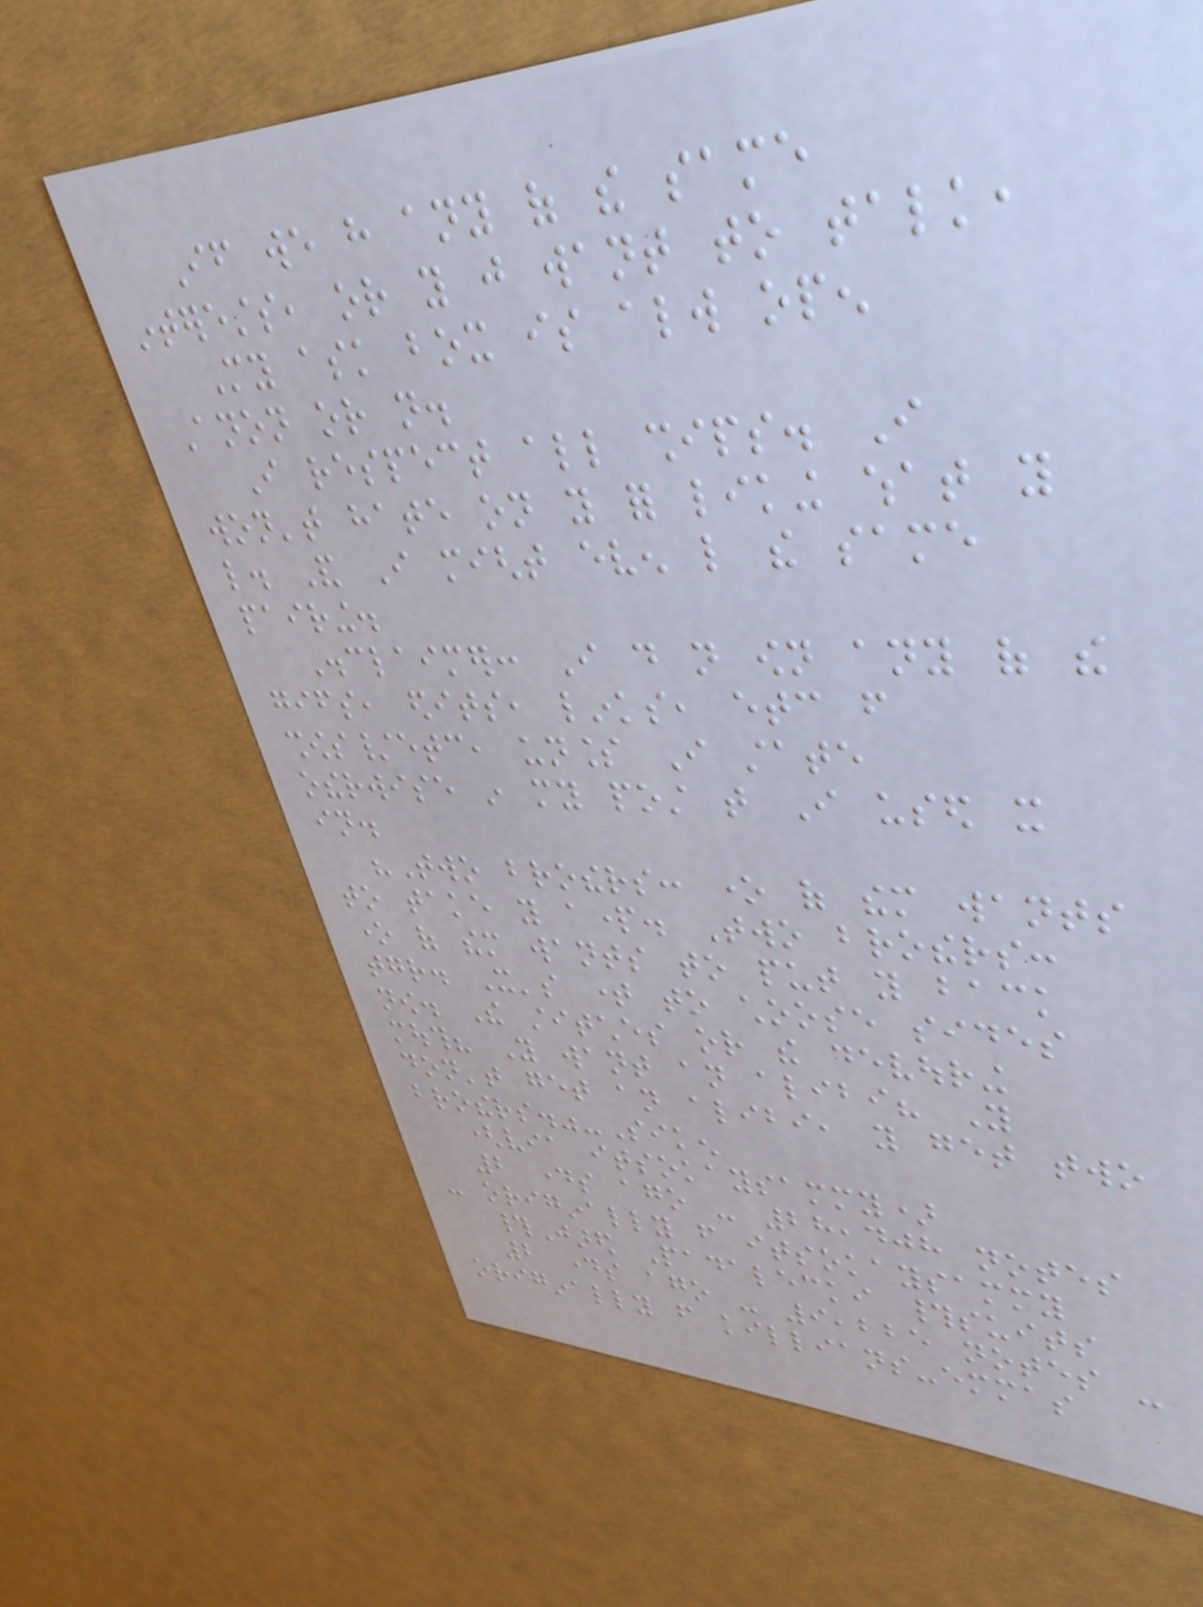If we have any of the same
interests, or you just want to talk,
My ask box is always open
Anon or not.
I respect all ships. I
won't hate on you for liking what you
like. And I might even like the same
pairing.
Disclaimer: I do not own any of the
gifs, edits, links, etc from
shows/etc, unless I state
otherwise in my post that I used it
in.
"Two brothers: one of them wants
to take you apart. Two brothers:
one of them wants to put you back
together. It's time to choose sides
now. The stitches or the devouring
mouth? You want an alibi? You
don't get an alibi, you get two
brothers."-Siken
(via itsokaysammy)
2 days ago - 28,408 notes
- originally from itsokaysammy
#Jared Padalecki #suits
2 days ago - 9,225 notes -
originally from killians-emmas
